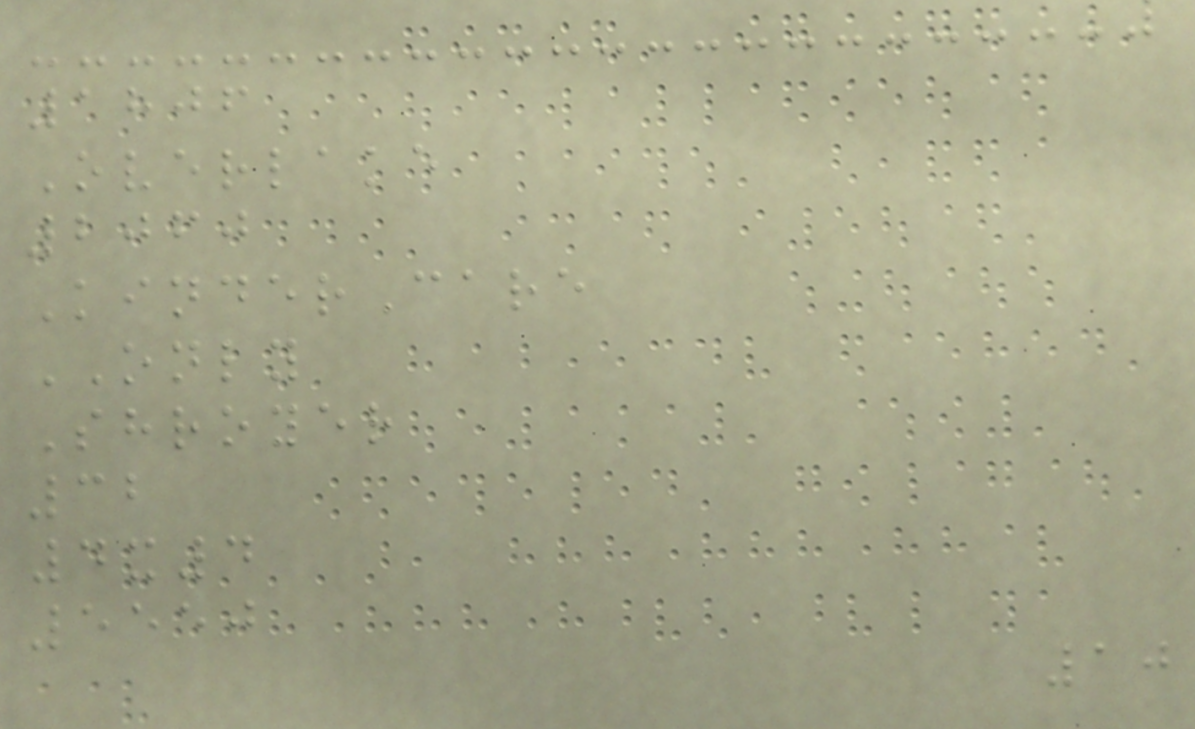1806
Overlake
2060
KinderCare
ONLY
Shroyer
32
4x4
5550
10
